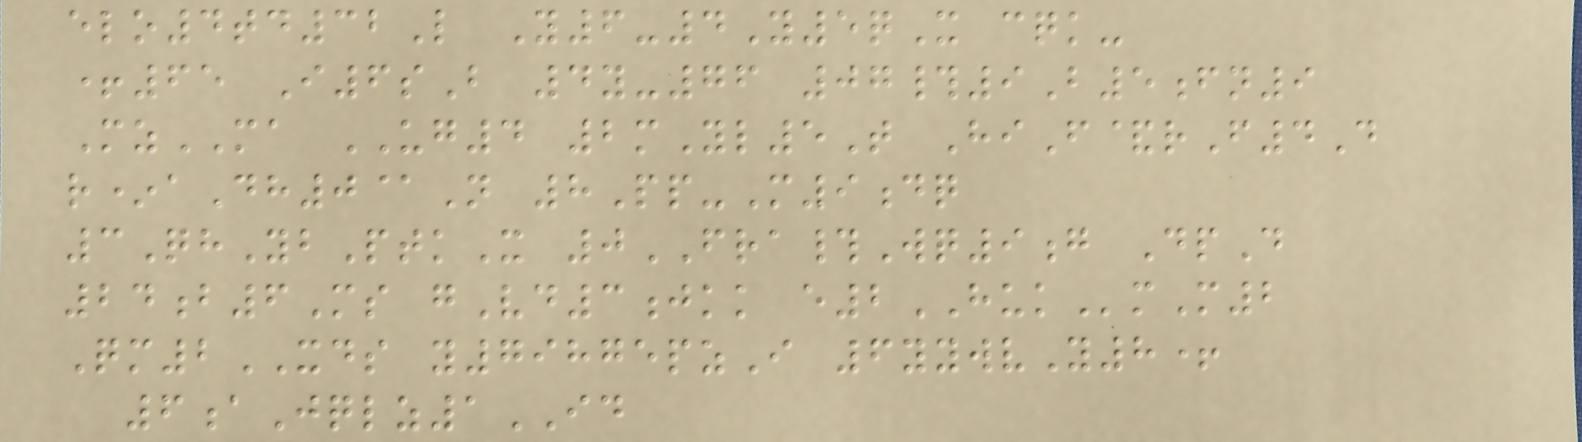elo4td32L Y6-4Y5qX cqk-
+65 I6sB 4y-76 07#9B5fn9
MzMA UG4 2mYl5T HiF&rF4D
r*aDh0@N 8Pp-M9dq
3QhYbPtkX 0FRA#Wq9g DpD
24b6Ms gVd3jkk e2HUKmM2
Qm2XDS y79875pzI 6yywvY8+
6aJqlz1ID
